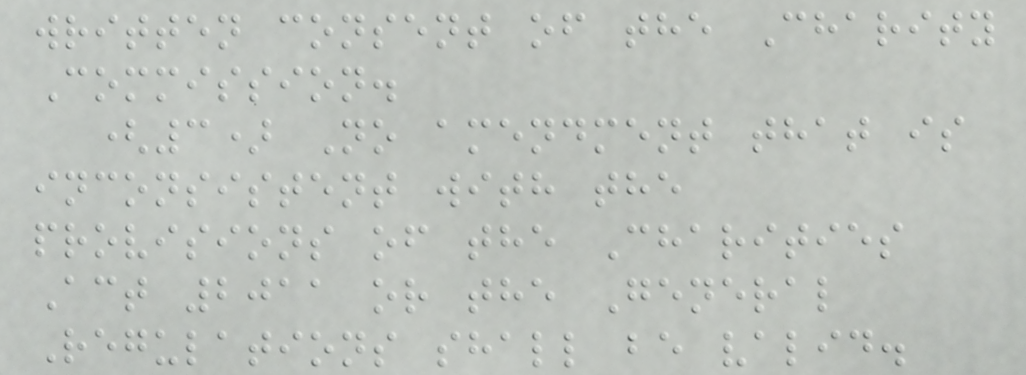written consent of the Charity
Commission.
(3) No amendment that is
inconsistent with the
provisions of the Charities
Act 2011 or the General
Regulations shall be valid.
